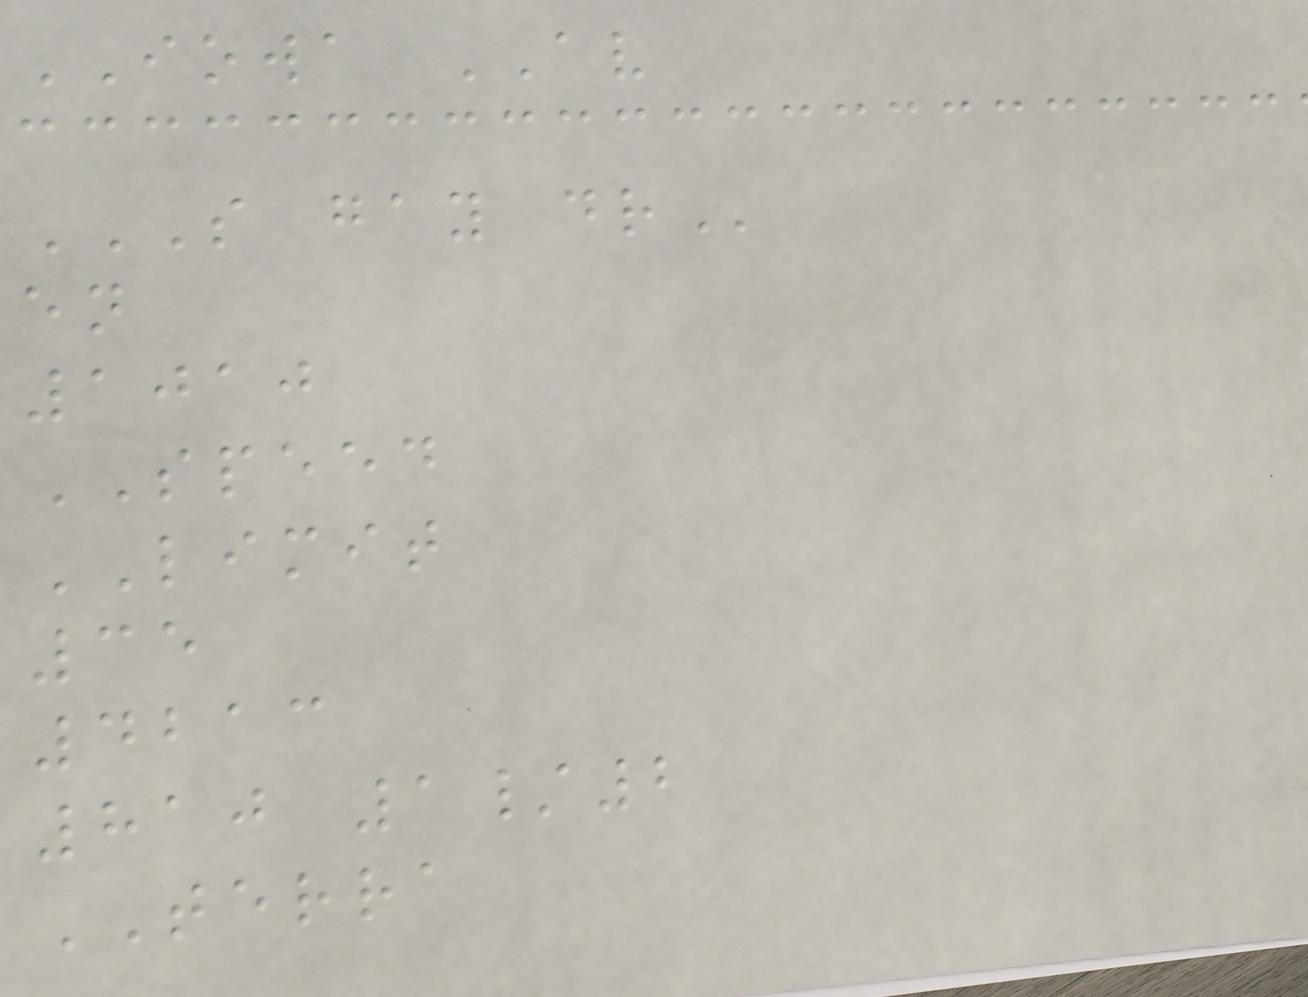IOWA AV
S GAY DR
en
1010
SPEED
LIMIT
35
4213
810 1/2
TERRA
